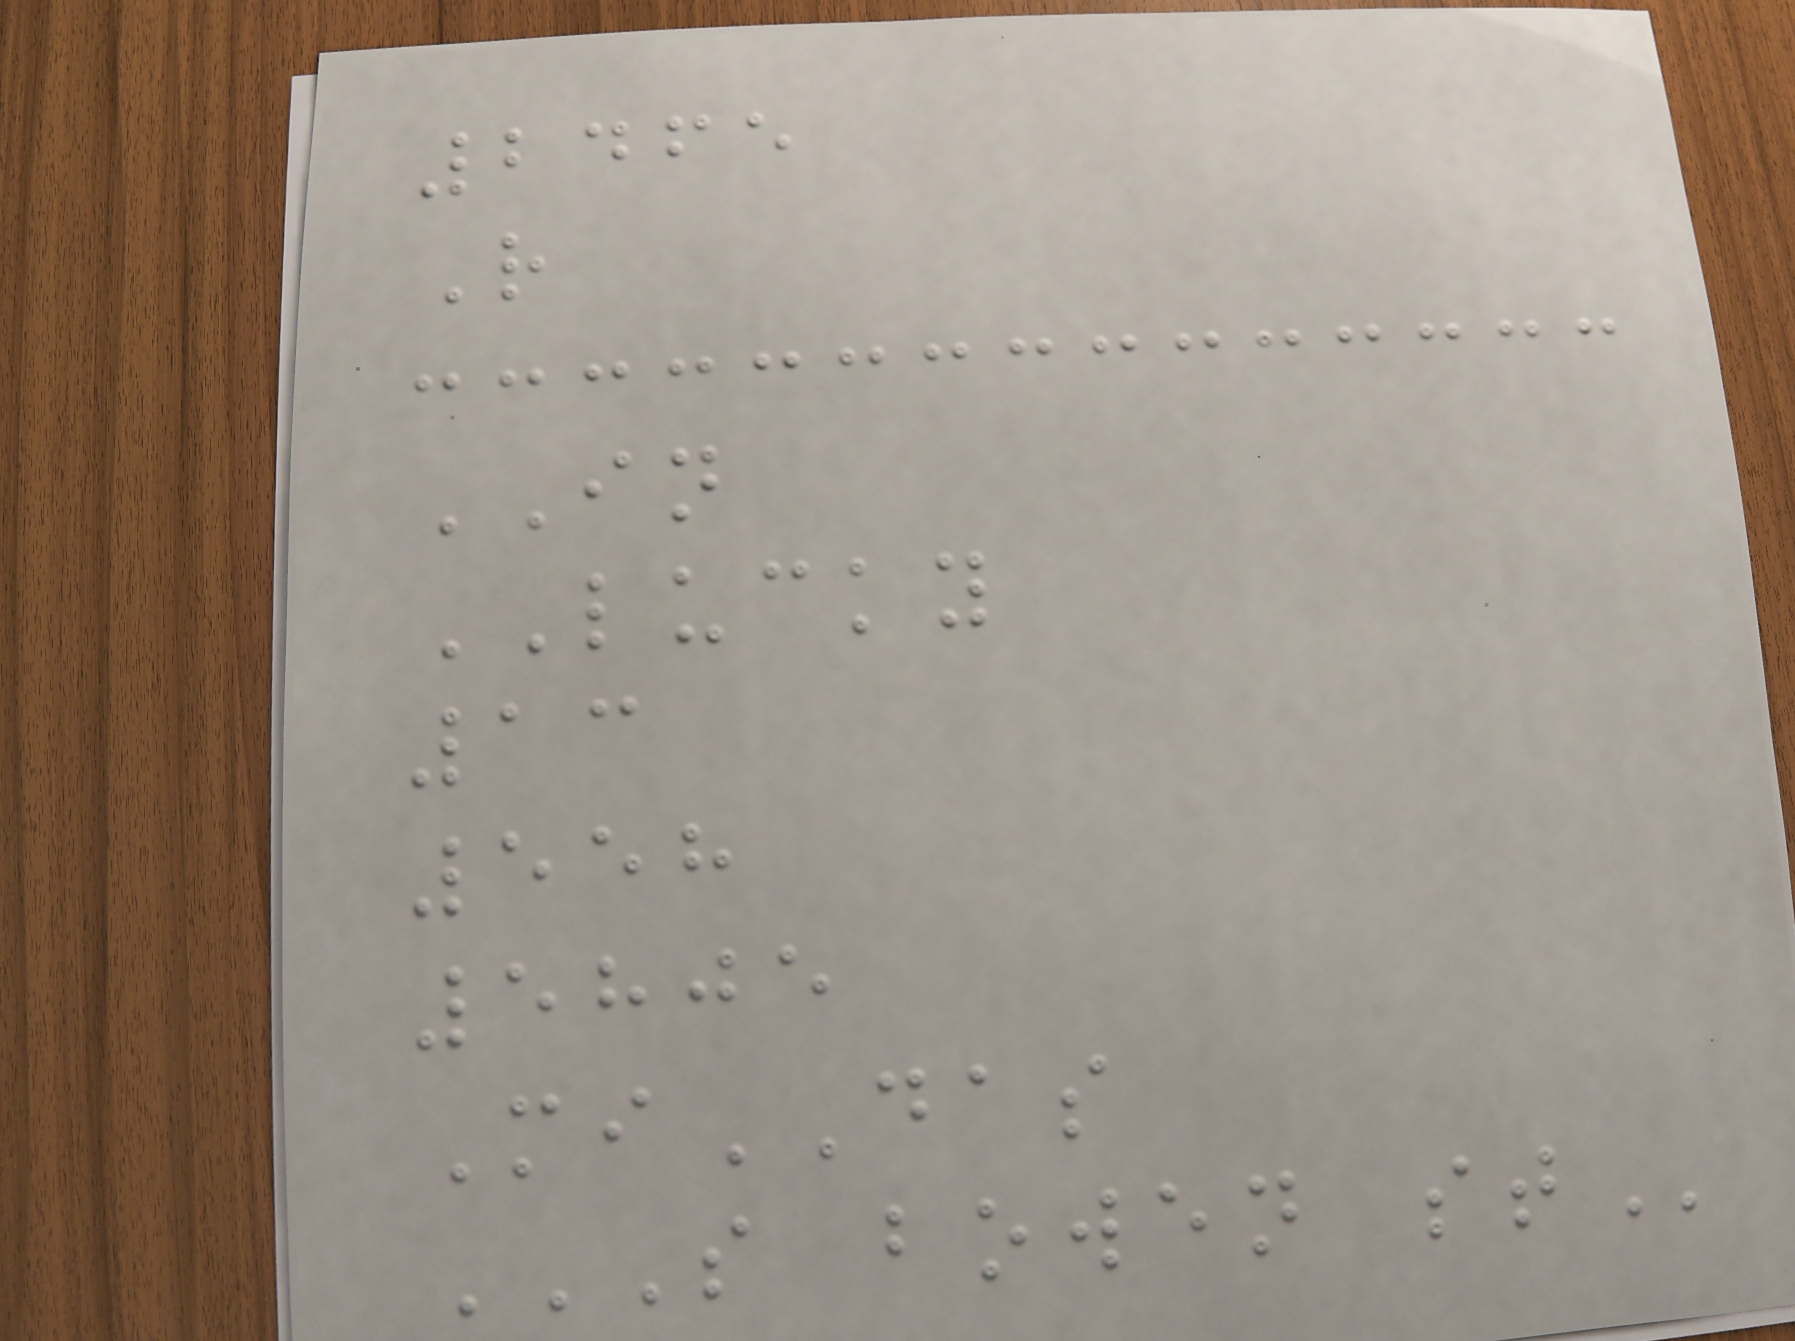2465
R
IN
LUCKY
13
558
5805
MiDAS
S BOWEN ST
